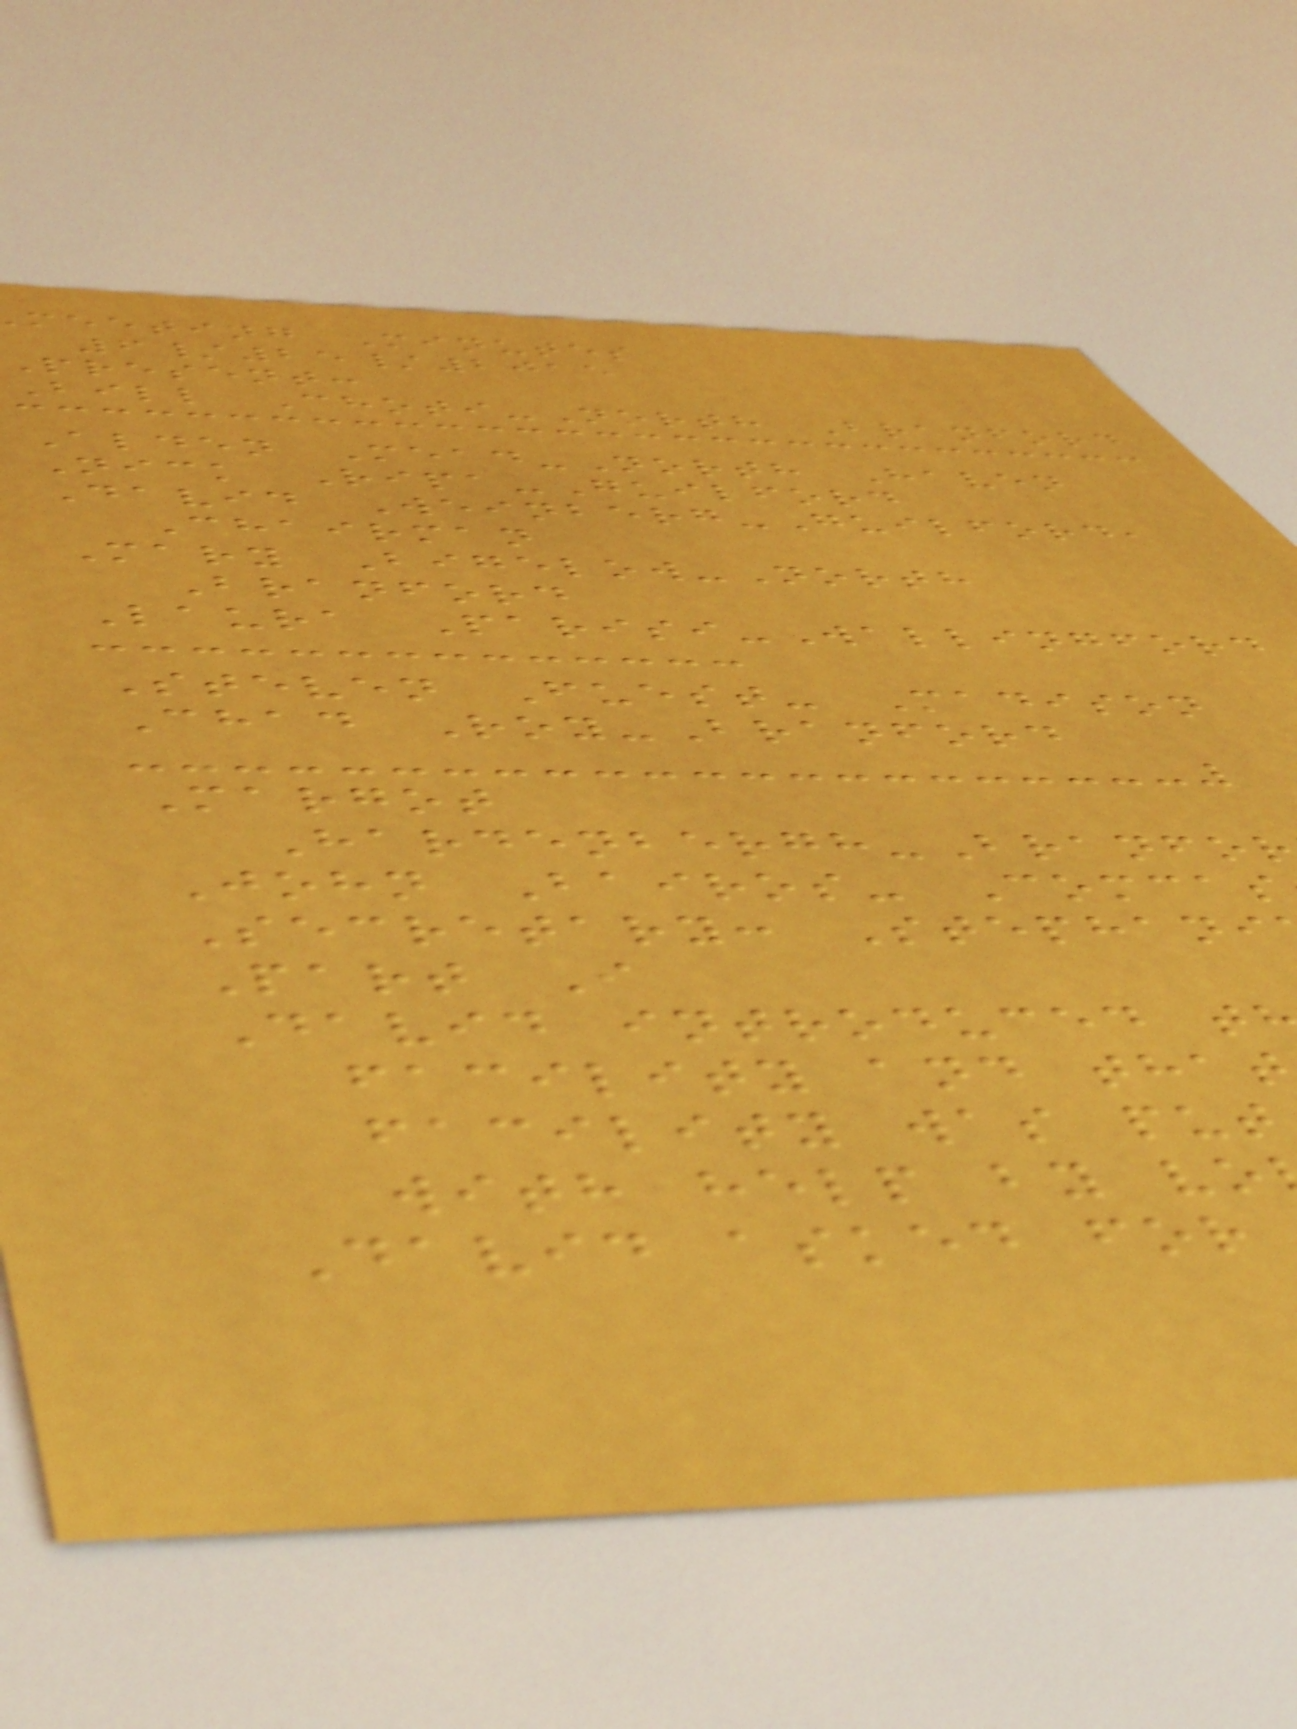meeting Minutes
6/25/2015
present:
Bill Choti-North Branford
Alden Mead-North Haven
Nick Ripa-Guilford
David Weinberg-Guilford,
Chairman
Mary Bigelow-North
Branford
Laura Parisi-Wallingford
Steven Fuest- Madison
Chad Roy-Branford
Margot
Hardenbergh-Branfo
John Bairos- Comcas
Secretary: Stephani
Part I
David introduced t
facility and that
facility was put
with help by vo
David asked for
